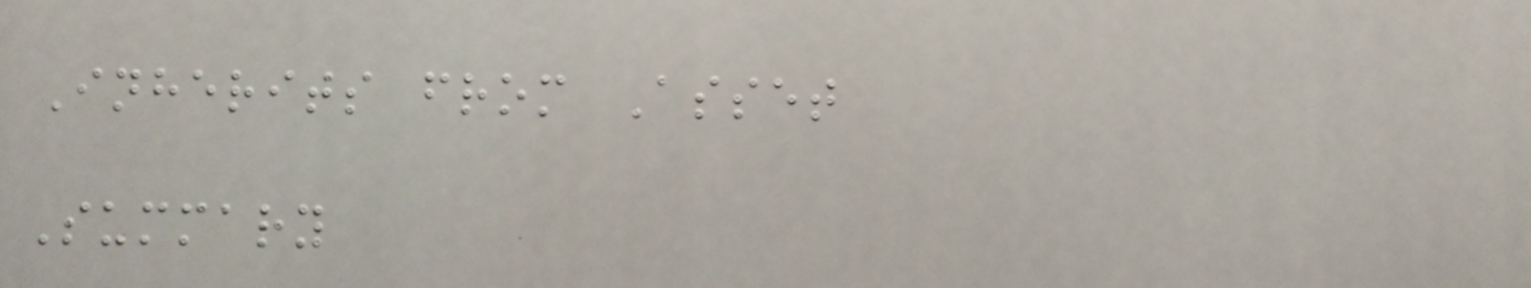Inherits from Asset
Summary
